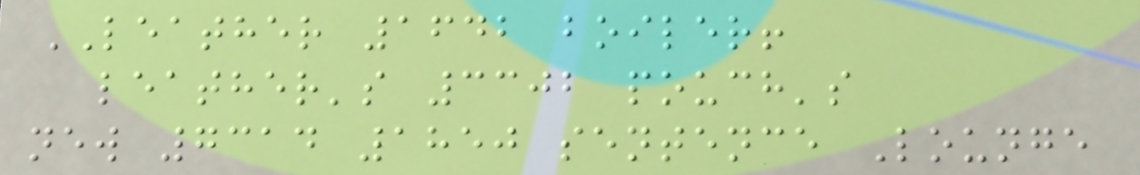LEATHER 1642 boiler!
leather's 3302 pouch's
new 7314 1850 sentence Lounge
